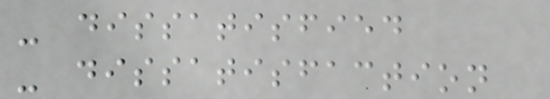- dissatisfied
- dissatisfaction
